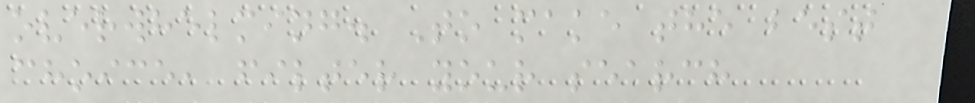overwhelming. To make the best
choice, filter your search
